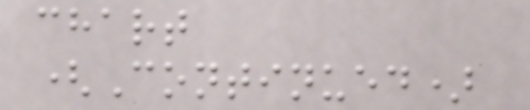chart
(Continued)
